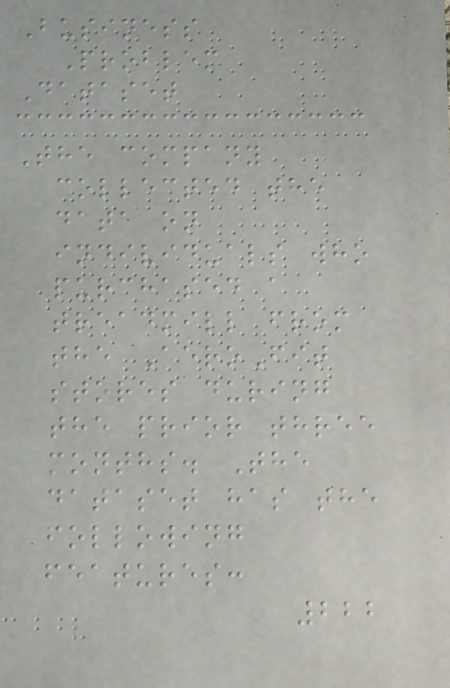Business
Problem
Dataset
The company
collected the
data on
individuals who
purchased a
treadmill from
the AeroFit
stores during
the prior three
months. The
dataset has the
following
features:
222
